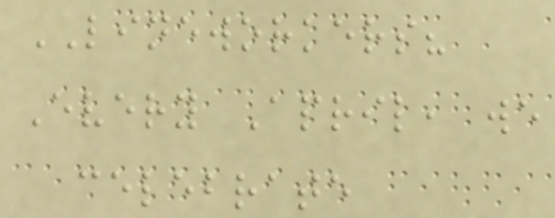LINEWORKERS?
Every April, we
celebrate
